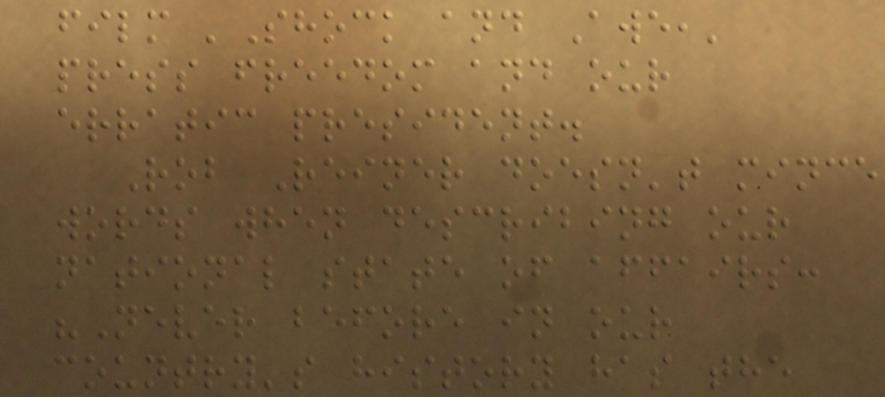film 'Shock and Awe,'
press freedom and our
erratic president.
Rob Reiner doesn't mince
words when describing our
national state of affairs:
"Never before in our
country's history has the
